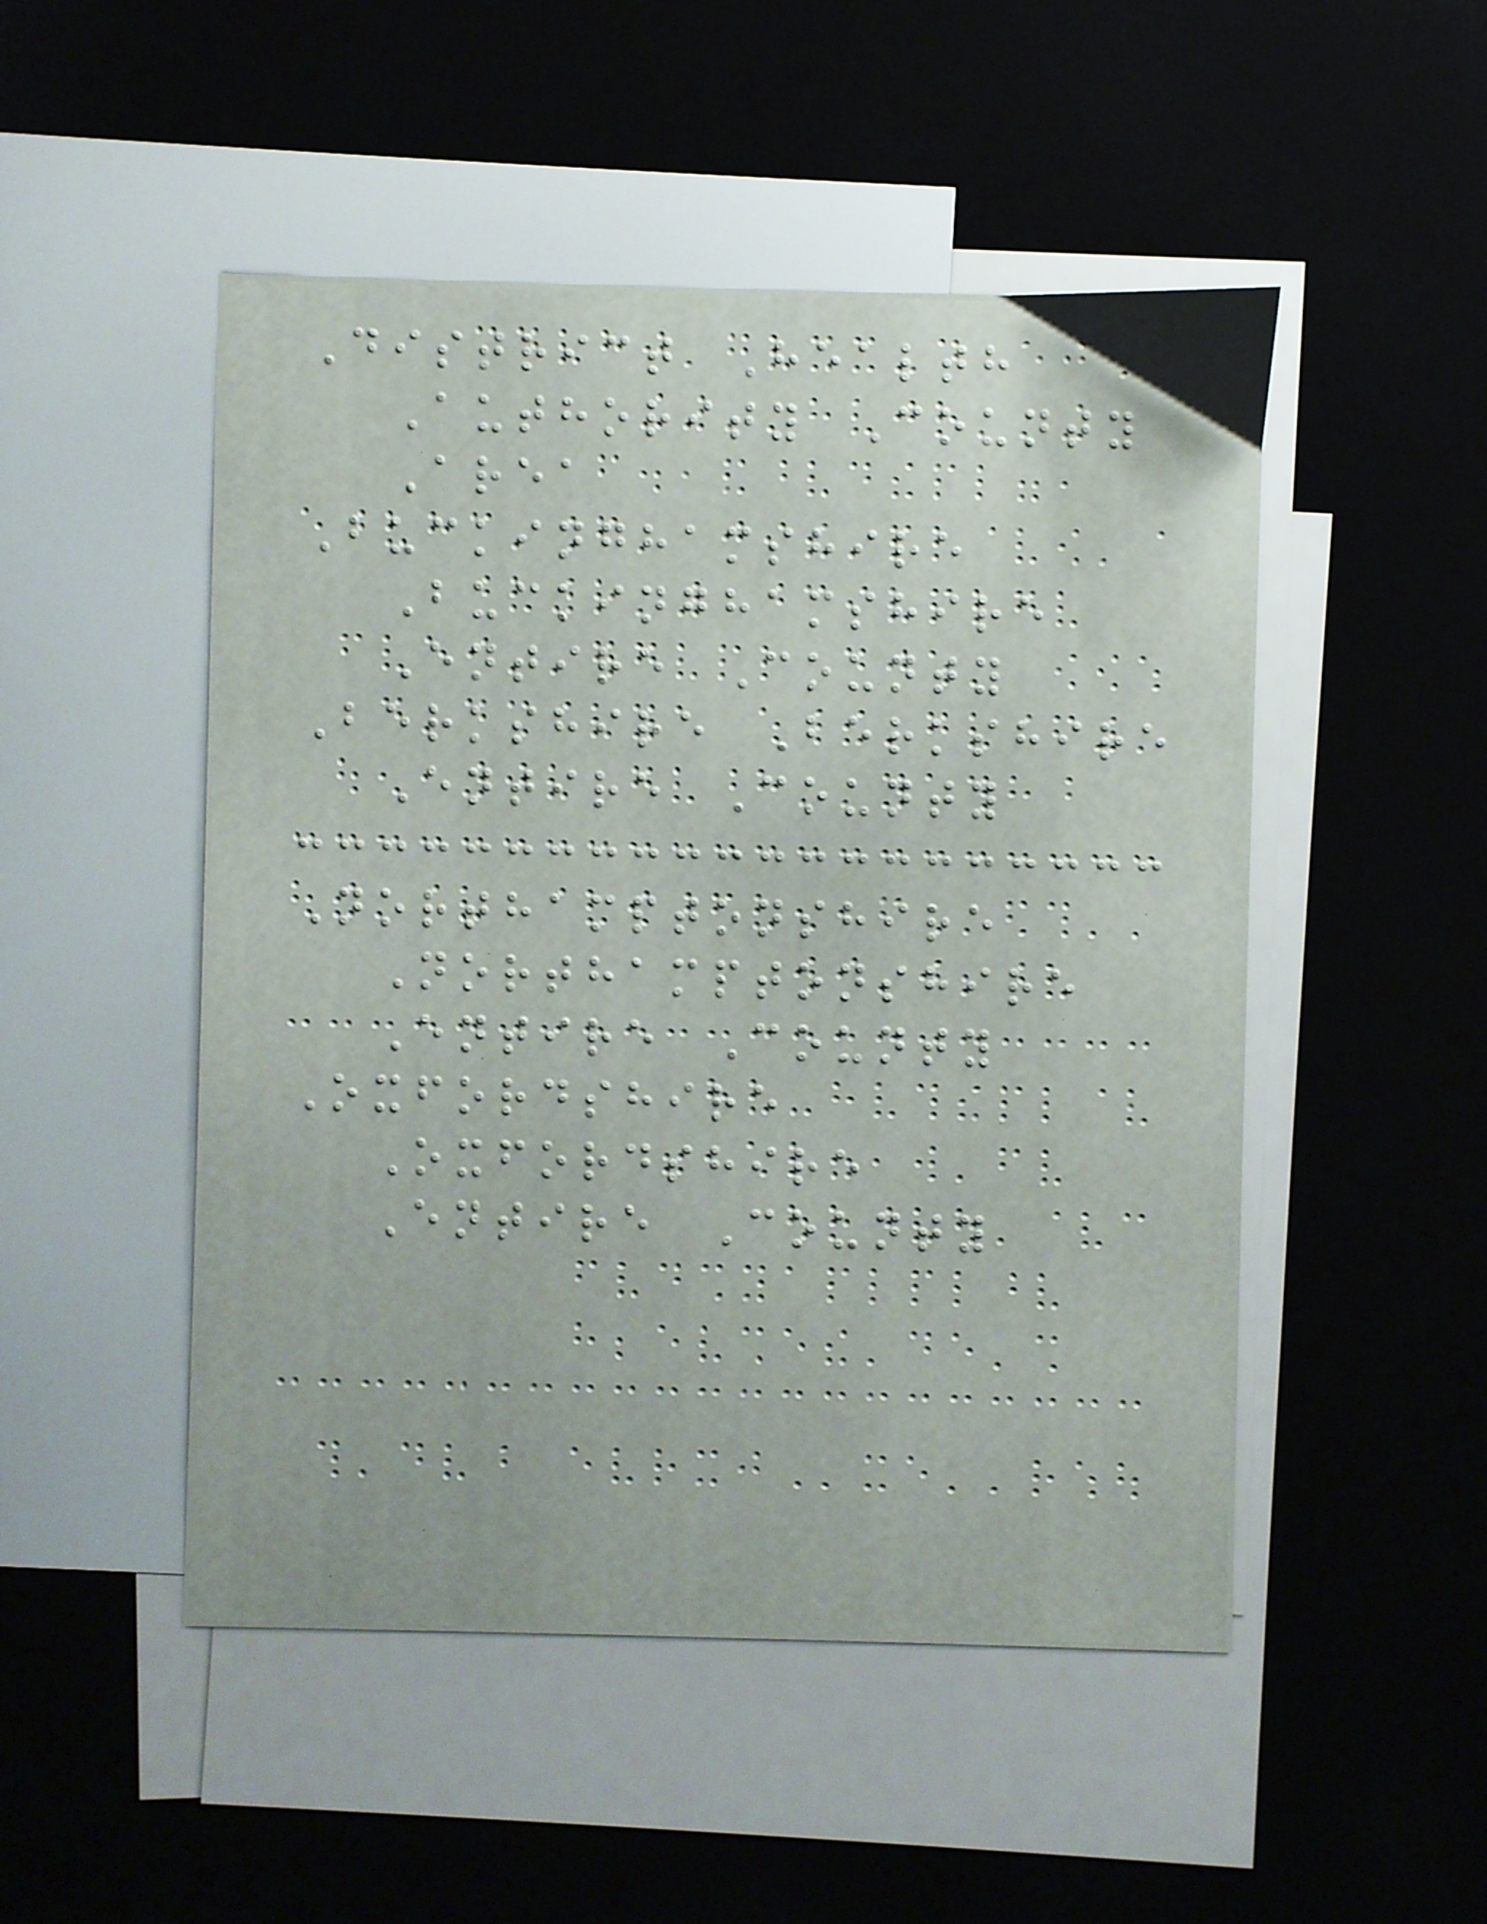District Health
Authority County
Area
Buckinghamshire
Buckinghamshire
Entire County
Berkshire Berkshire
Entire County
Northamptonshire
Northamptonshire
Entire County
Oxfordshire
Oxfordshire
Entire County
